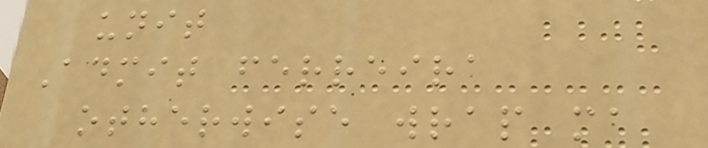unit
Admit ferreira
otherwise wrap ma
